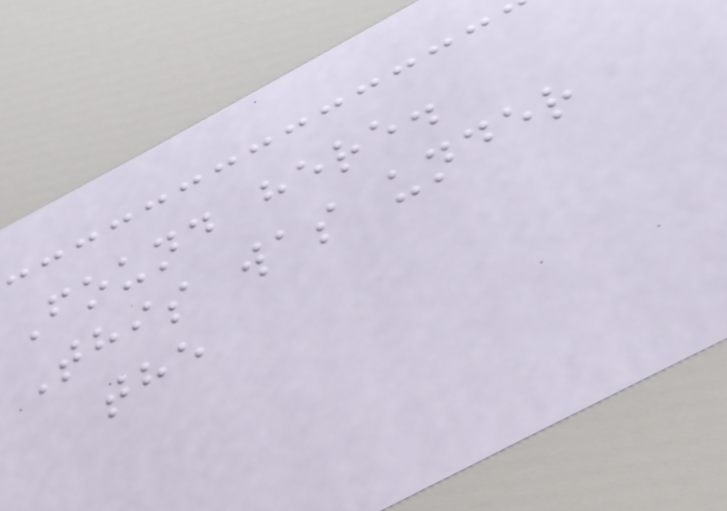Found here.
This was under
the
